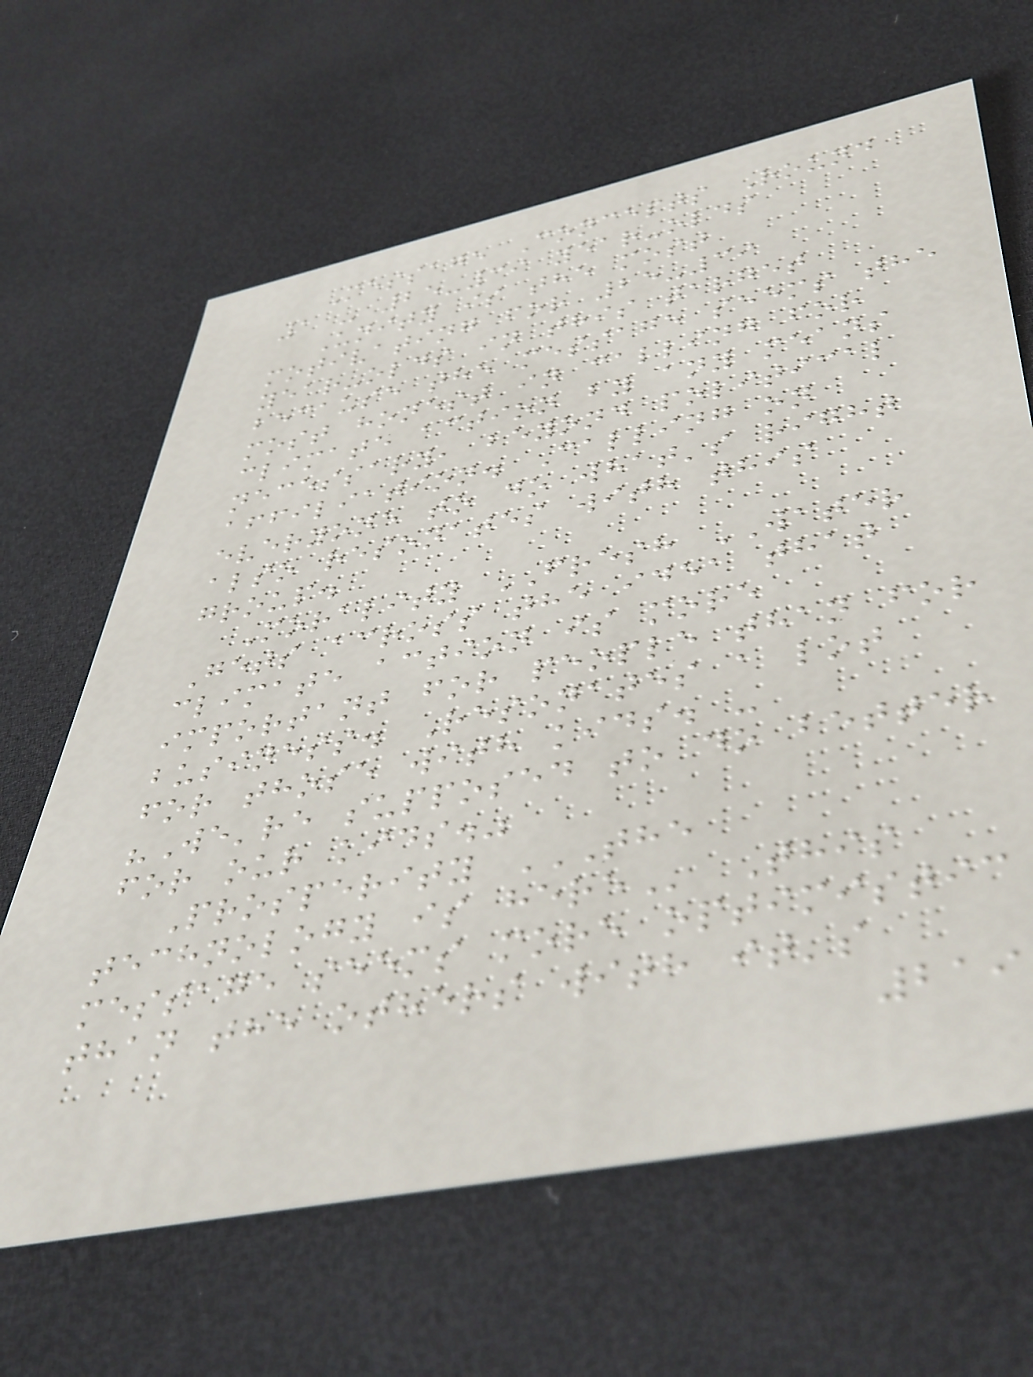Message Concepts Round
1 - 25-39 year-olds
Unity is the most
motivating for 25-39
year-olds in this target
because the message seems the
most honest in calling for
climate action by any means
necessary, beyond political
affiliation. Calling on
everyone to do what's right
also resonates with this
group.
Morality FRESH WATER
Gets across the idea that
climate action is more
important for people than for
business. Resonates a lot
for those with kids. -
"We're supposed to do better
for our kids."
Prosperity THE
TECHNOLOGY IS HERE This
message seems more optimistic
than the others with it's
219
